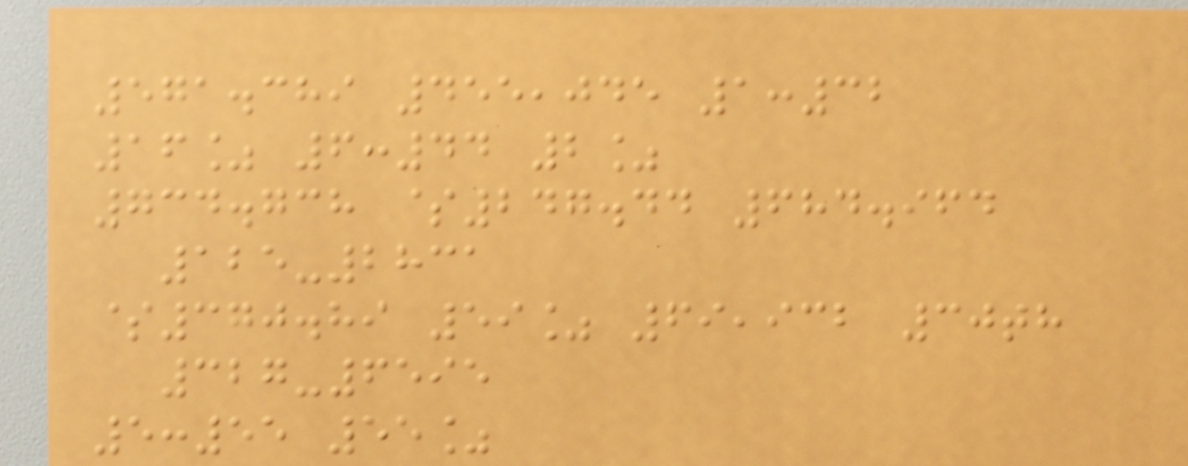571.389 455,045 1:32
16% 6:44 2%
734.738 $247.44 684.964
125-2831
$370.89 59% 69,932 30th
327-6595
5:55 55%
